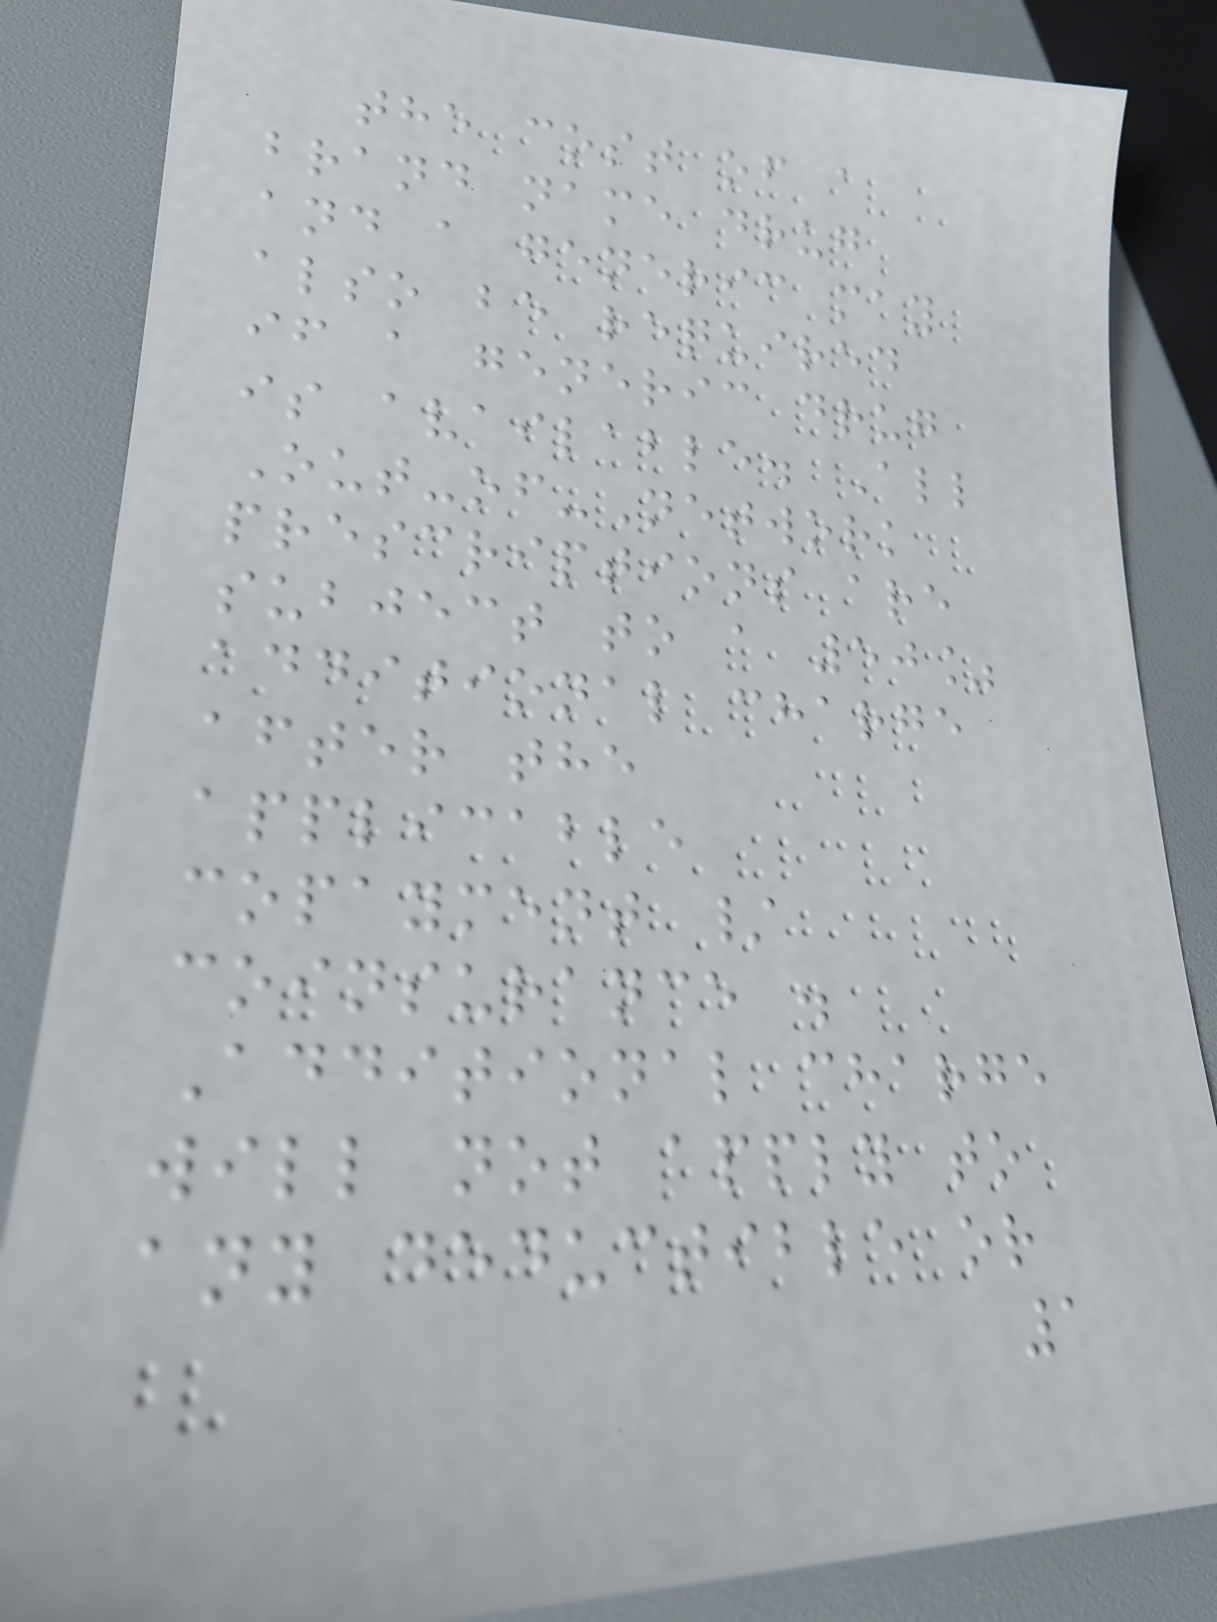the cost of a
brand name drug
and a generic may
also be required
if a generic drug
is available. All
Out-of-Network
prescriptions are
subject to a 50%
additional charge
after the
applicable
copayment /
coinsurance .
Additional charge
will not apply to
any deductible or
1
